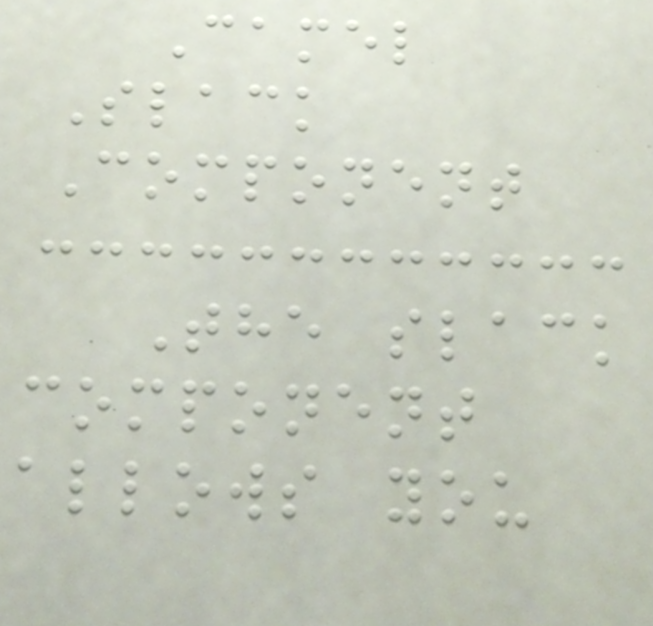Camel
Slack
Component
The slack
component
allows you
